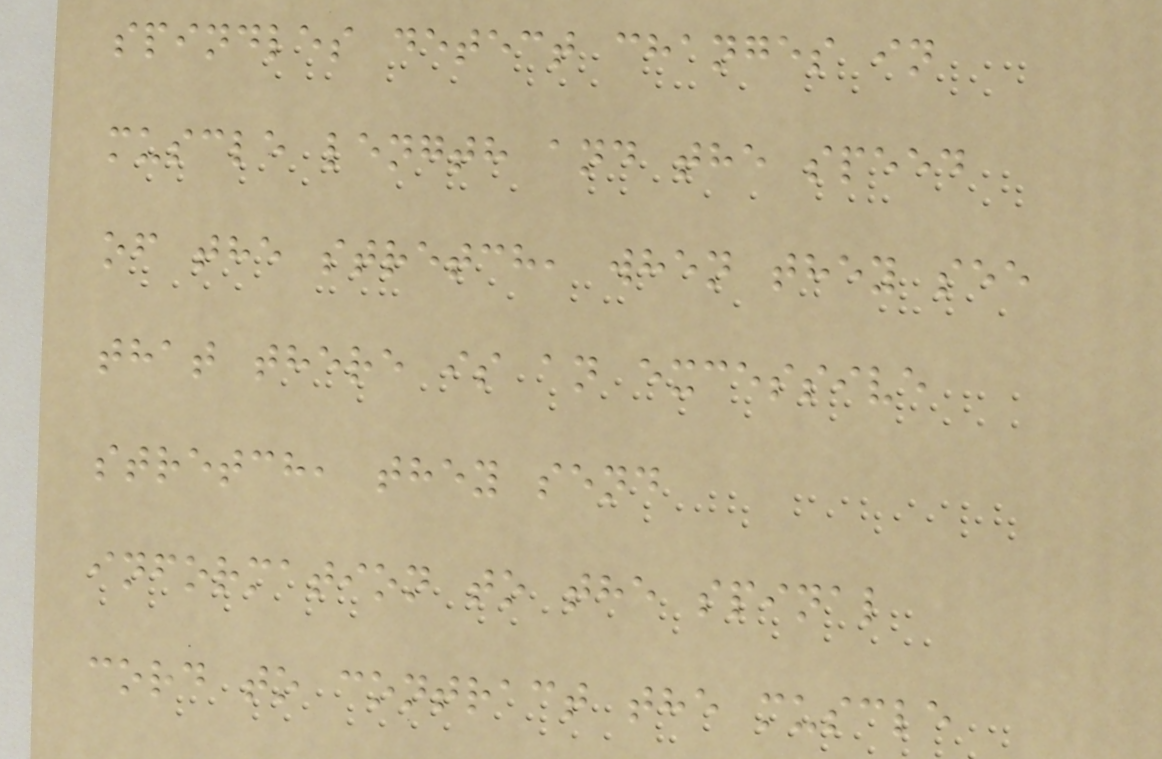spindles detect changes in
muscle length and the speed
of the stretch, when they see
that there is an excessive
stretch, they send
information to the spinal
cord to contract the muscle
